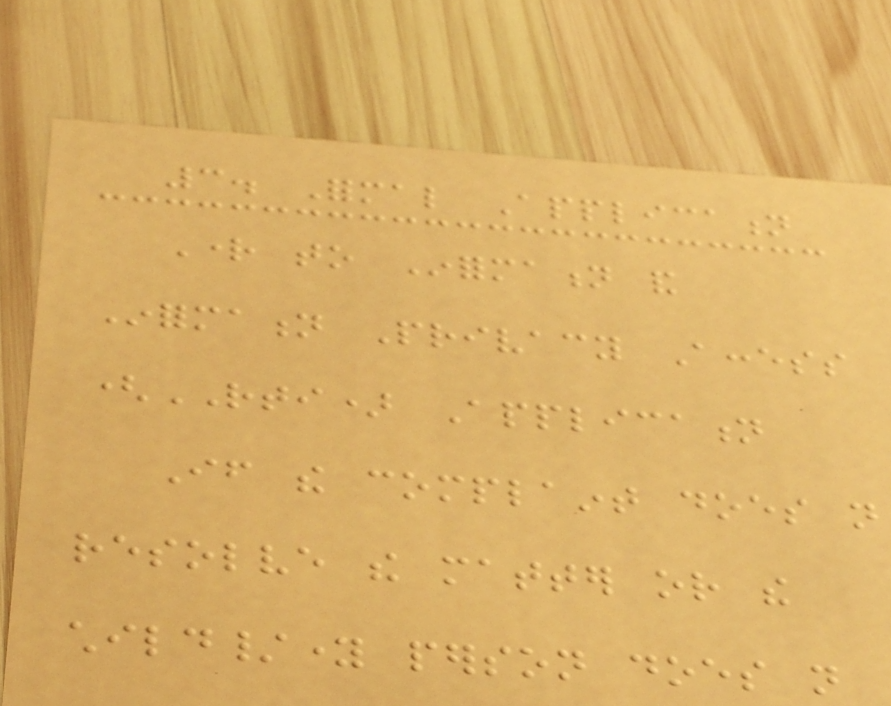3. Formal Application
Right to Information and
Information Privacy Access
(RTI) Application
If the complaint does not
resolve the matter or the
child/young person does not
